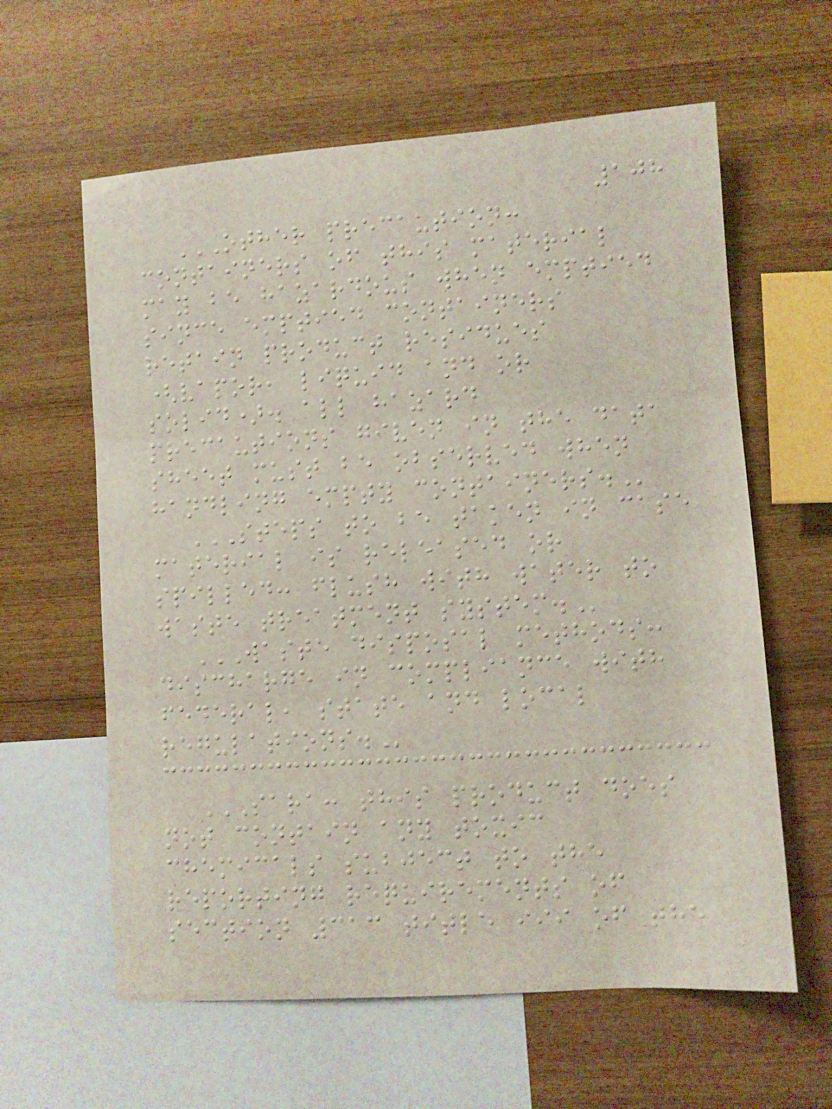108
OTHER PRECAUTION:
CONTAINERS OF THIS MATERIAL
MAY BE HAZARDOUS WHEN EMPTIED
SINCE EMPTIED CONTAINERS
RETAIN PRODUCT RESIDUES
(VAPOR, LIQUID AND OR
SOLID). ALL HAZARD
PRECAUTIONS GIVEN IN THE DATA
SHEET MUST BE OBSERVED WHEN
HANDLING EMPTY CONTAINERS.
STEPS TO BE TAKEN IN CASE
MATERIAL IS RELEASED OR
SPILLED: FLUSH WITH WATER TO
WASTE TREATMENT SYSTEM.
WASTE DISPOSAL METHODS:
DISCHARGE IN COMPLIANCE WITH
FEDERAL, STATE AND LOCAL
REGULATIONS.
SARA: THIS PRODUCT DOES
NOT CONTAIN ANY TOXIC
CHEMICALS SUBJECT TO THE
REPORTING REQUIREMENTS OF
SECTION 313 TITLE III OF THE
